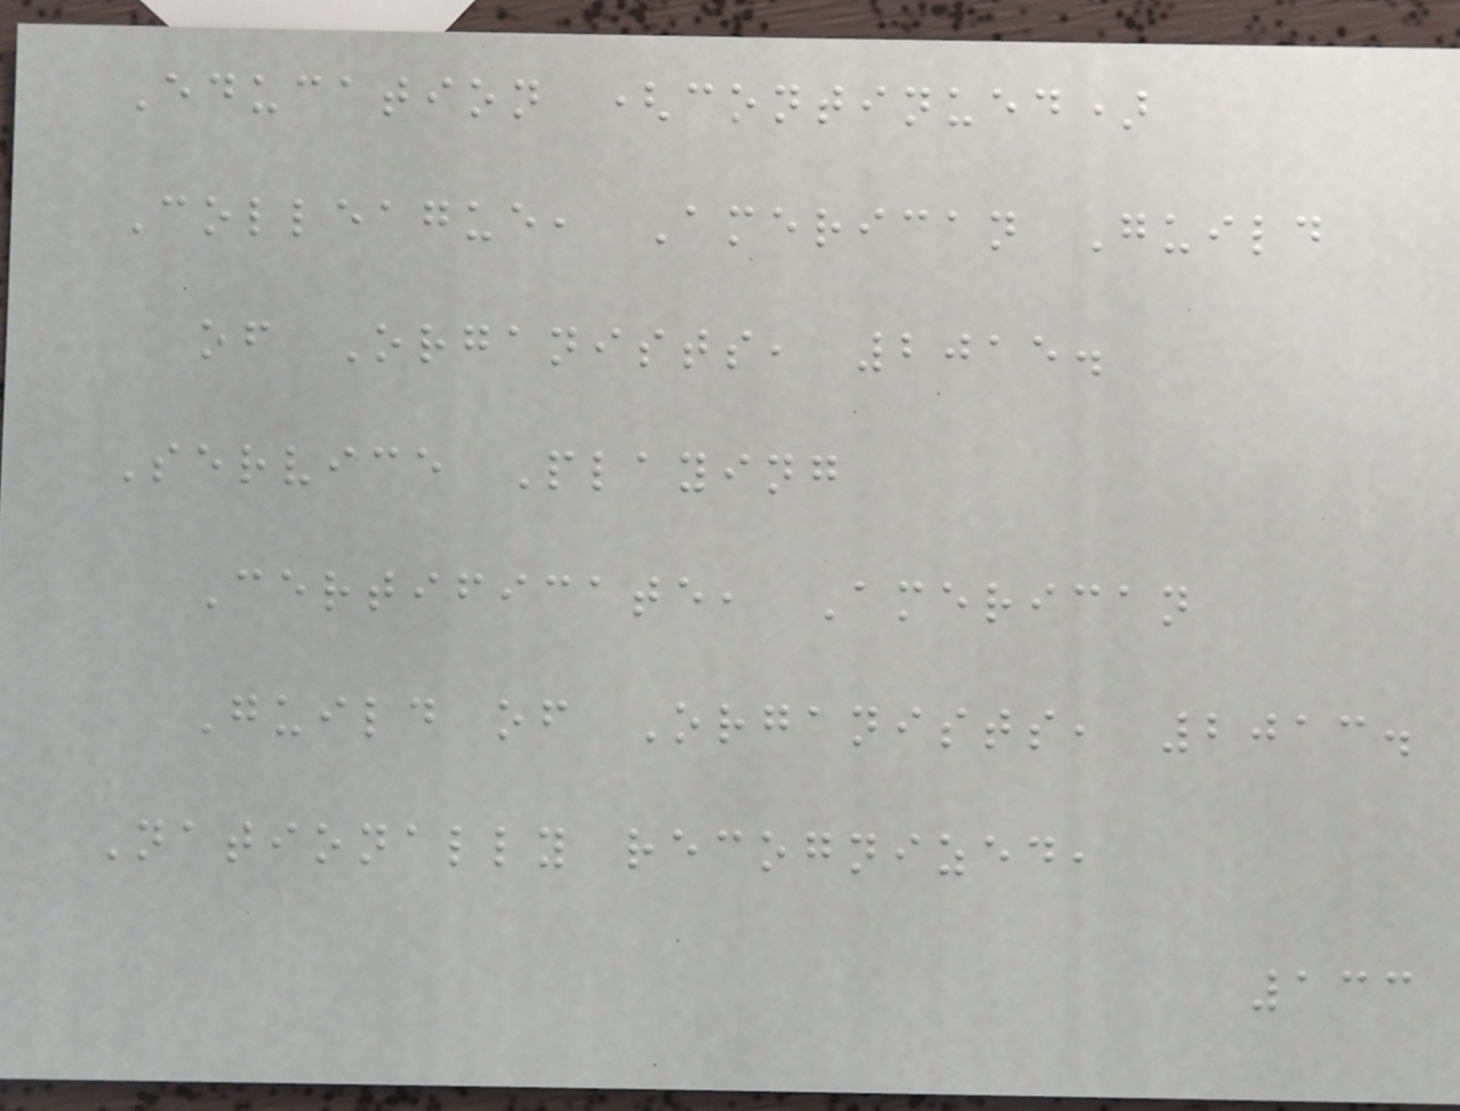Education (continued)
Colleague, American Guild
of Organists, 2015.
Service Playing
Certificate, American
Guild of Organists, 2013.
Nationally recognized,
133
